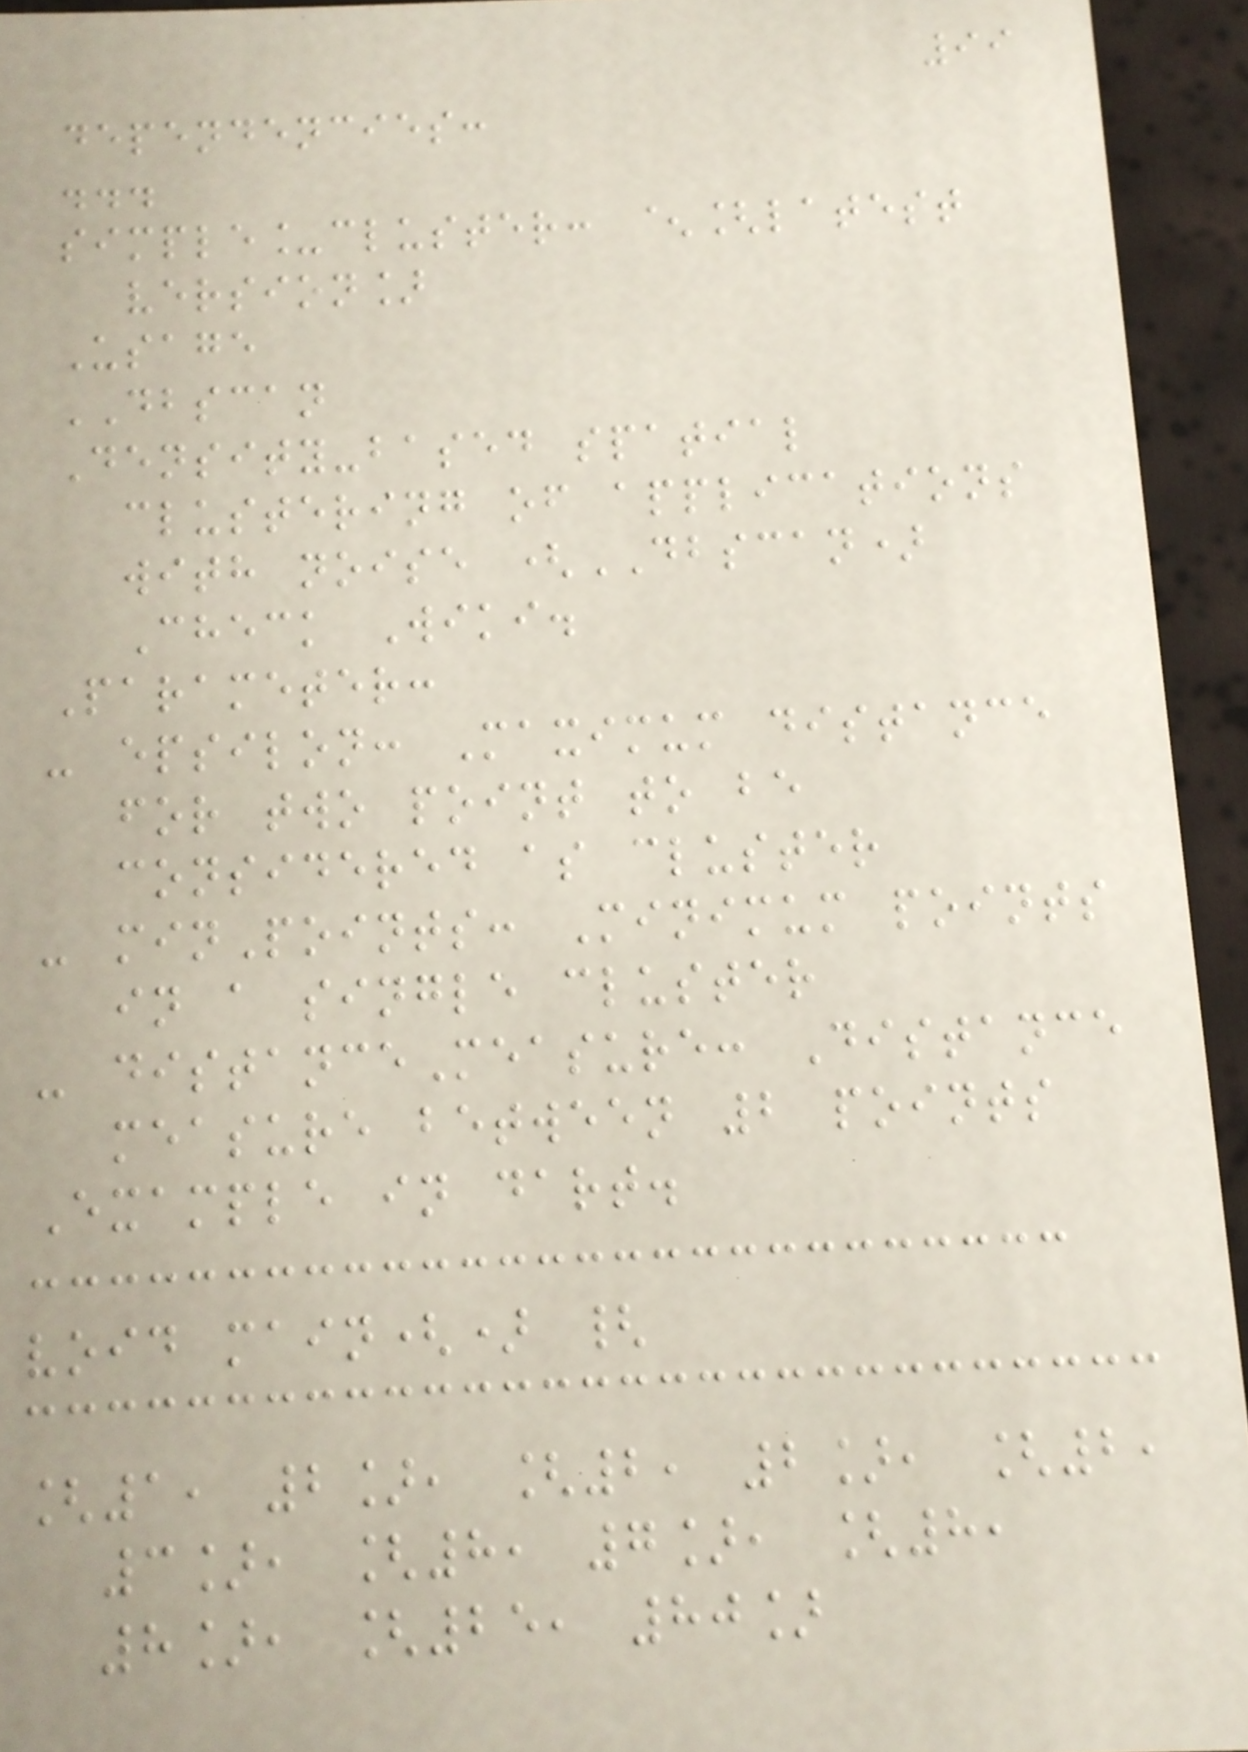99
dependencies:
...
simple_cluster: ^[latest
version]
Usage
DBSCAN
Density-based spatial
clustering of applications
with noise (DBSCAN)
Check Wiki.
Parameter:
- epsilon: Maximum distance
for two point to be
considered as cluster
- minPoints: Minimum points
in a single cluster
- distanceMeasure: Distance
measure between 2 points
Example in dart.
void main() {
[1, 2], [2, 2], [2,
3], [8, 7], [8,
8], [25, 80]
